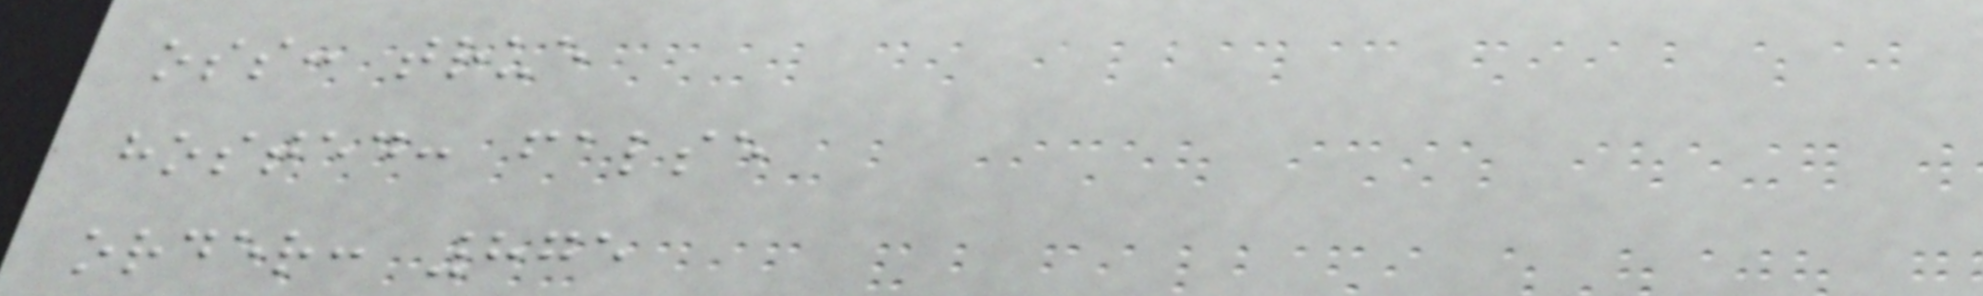oss: true
hosted: false
order: 875
